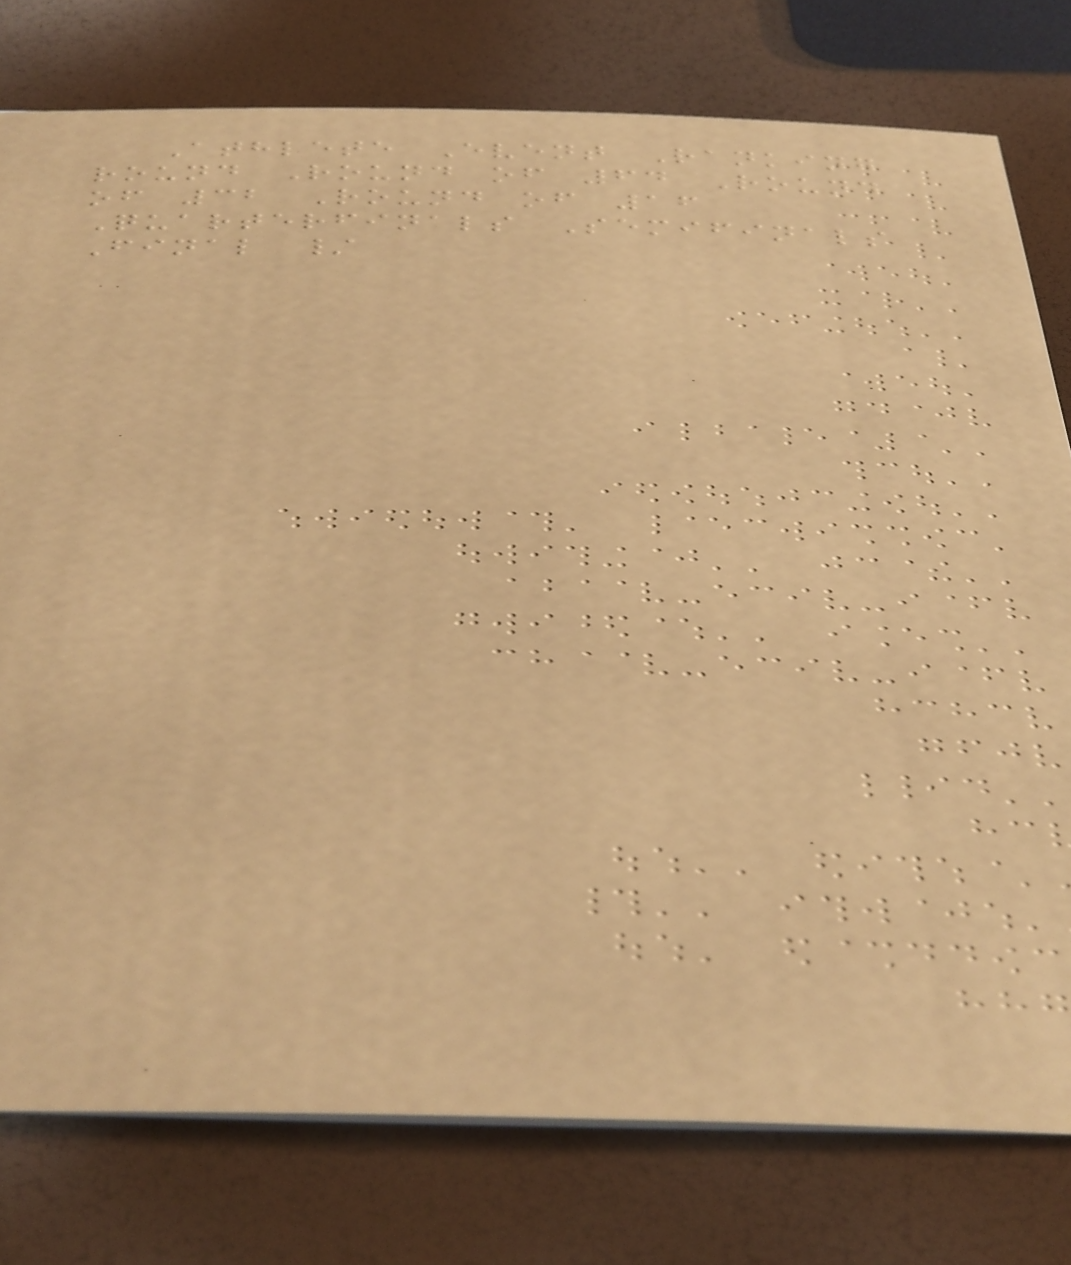Athlete Event Ranking
round Round of 64 Round
of 32 Round of 16
Quarterfinals Semifinals
Final /
